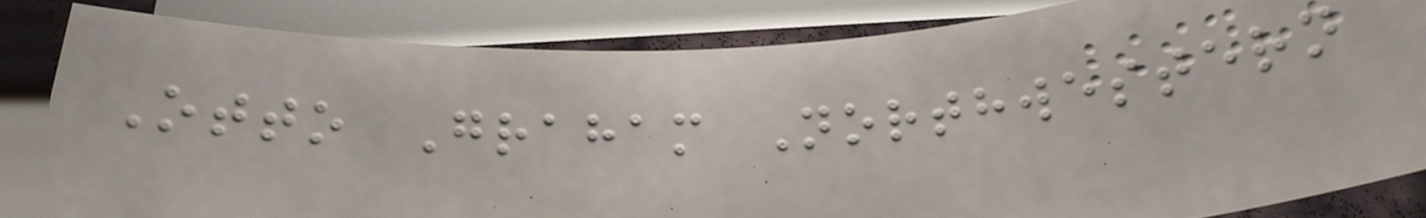Otto Graham Northwestern
